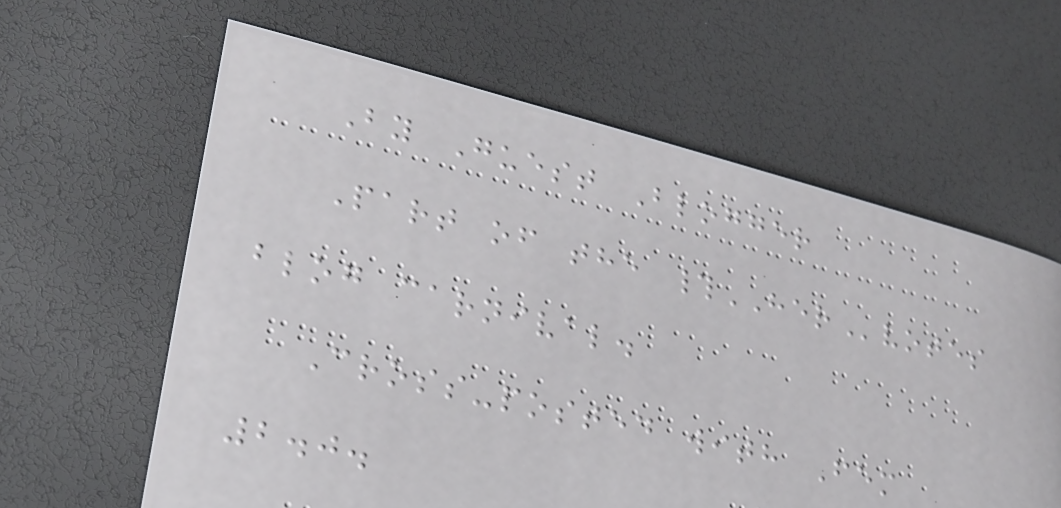By Guest Blogger
Part of the #HERvotes
blog carnival.
Cross-posted with Fem
2.0.
